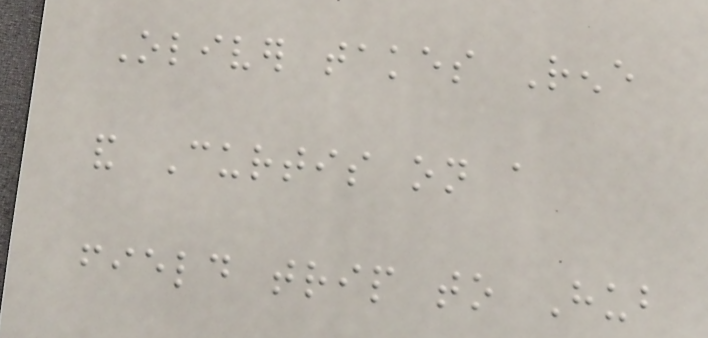Oliver takes Rene
and Curtis on a
field trip to Hub
